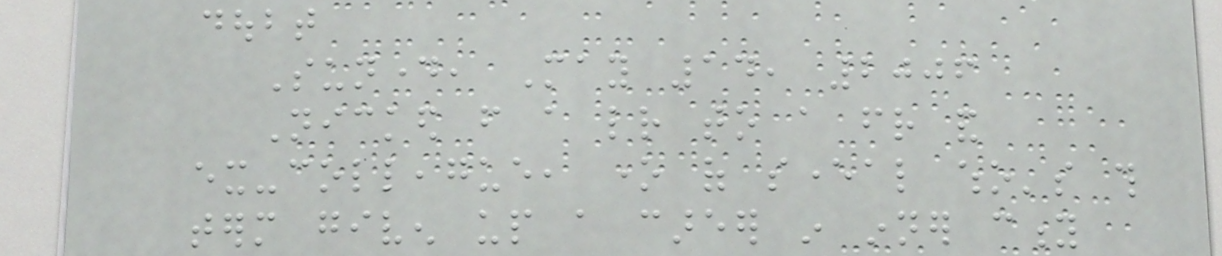doubt
Sunday, May 14, 2006
Nicked from a letter to a friend and
ex-colleague, one of several who's this
term given up a career in inner city
